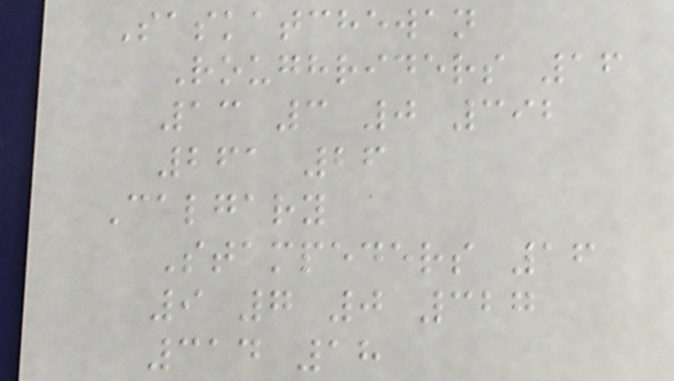Saskatchewan
Roughriders 16
13 3 0 392
261 26
Calgary
Stampeders 16
9 7 0 327
314 18
